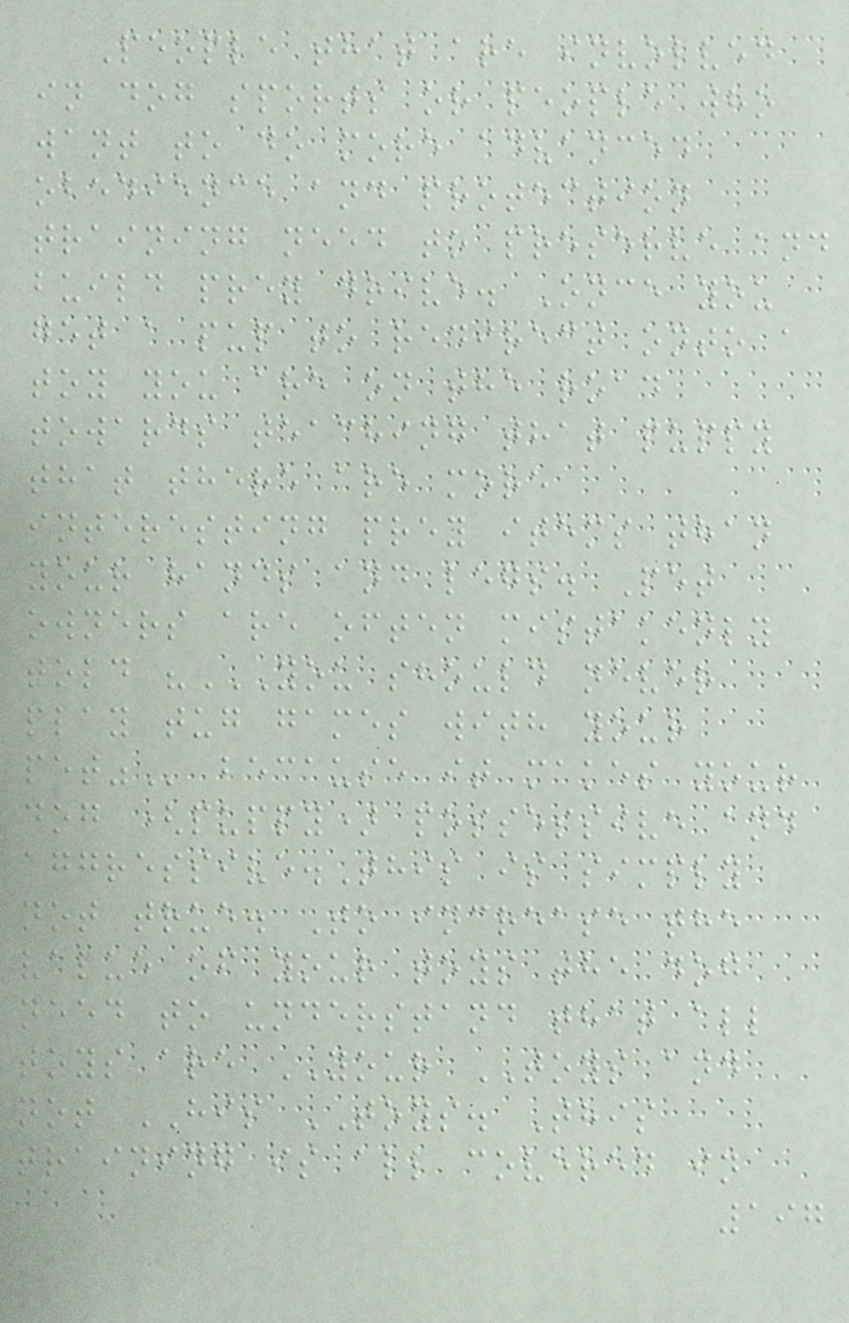People that are involved
in dog sports or people who
want to do more advanced
obedience and protection
training need to preserve and
build prey drive. Once you
get a pup to redirect onto a
toy you are on the road
towards teaching that puppy
that there are more
interesting prey items than
your hands and legs. Pet
owners are often mistakenly
told "YOU SHOULD NEVER
PLAY TUG GAMES WITH YOUR
PET" because it makes your
dog (puppy) possessive and
aggressive.This is simply
not true. To increase the
value of your toys the dog
need to understand that all
toys are YOUR TOYS and
not HIS TOYS. This
training is all covered in
197
